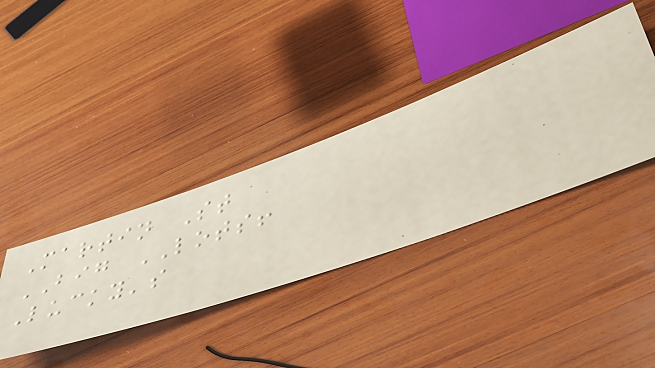Martin St
BIG LOTS!
Lucky's
